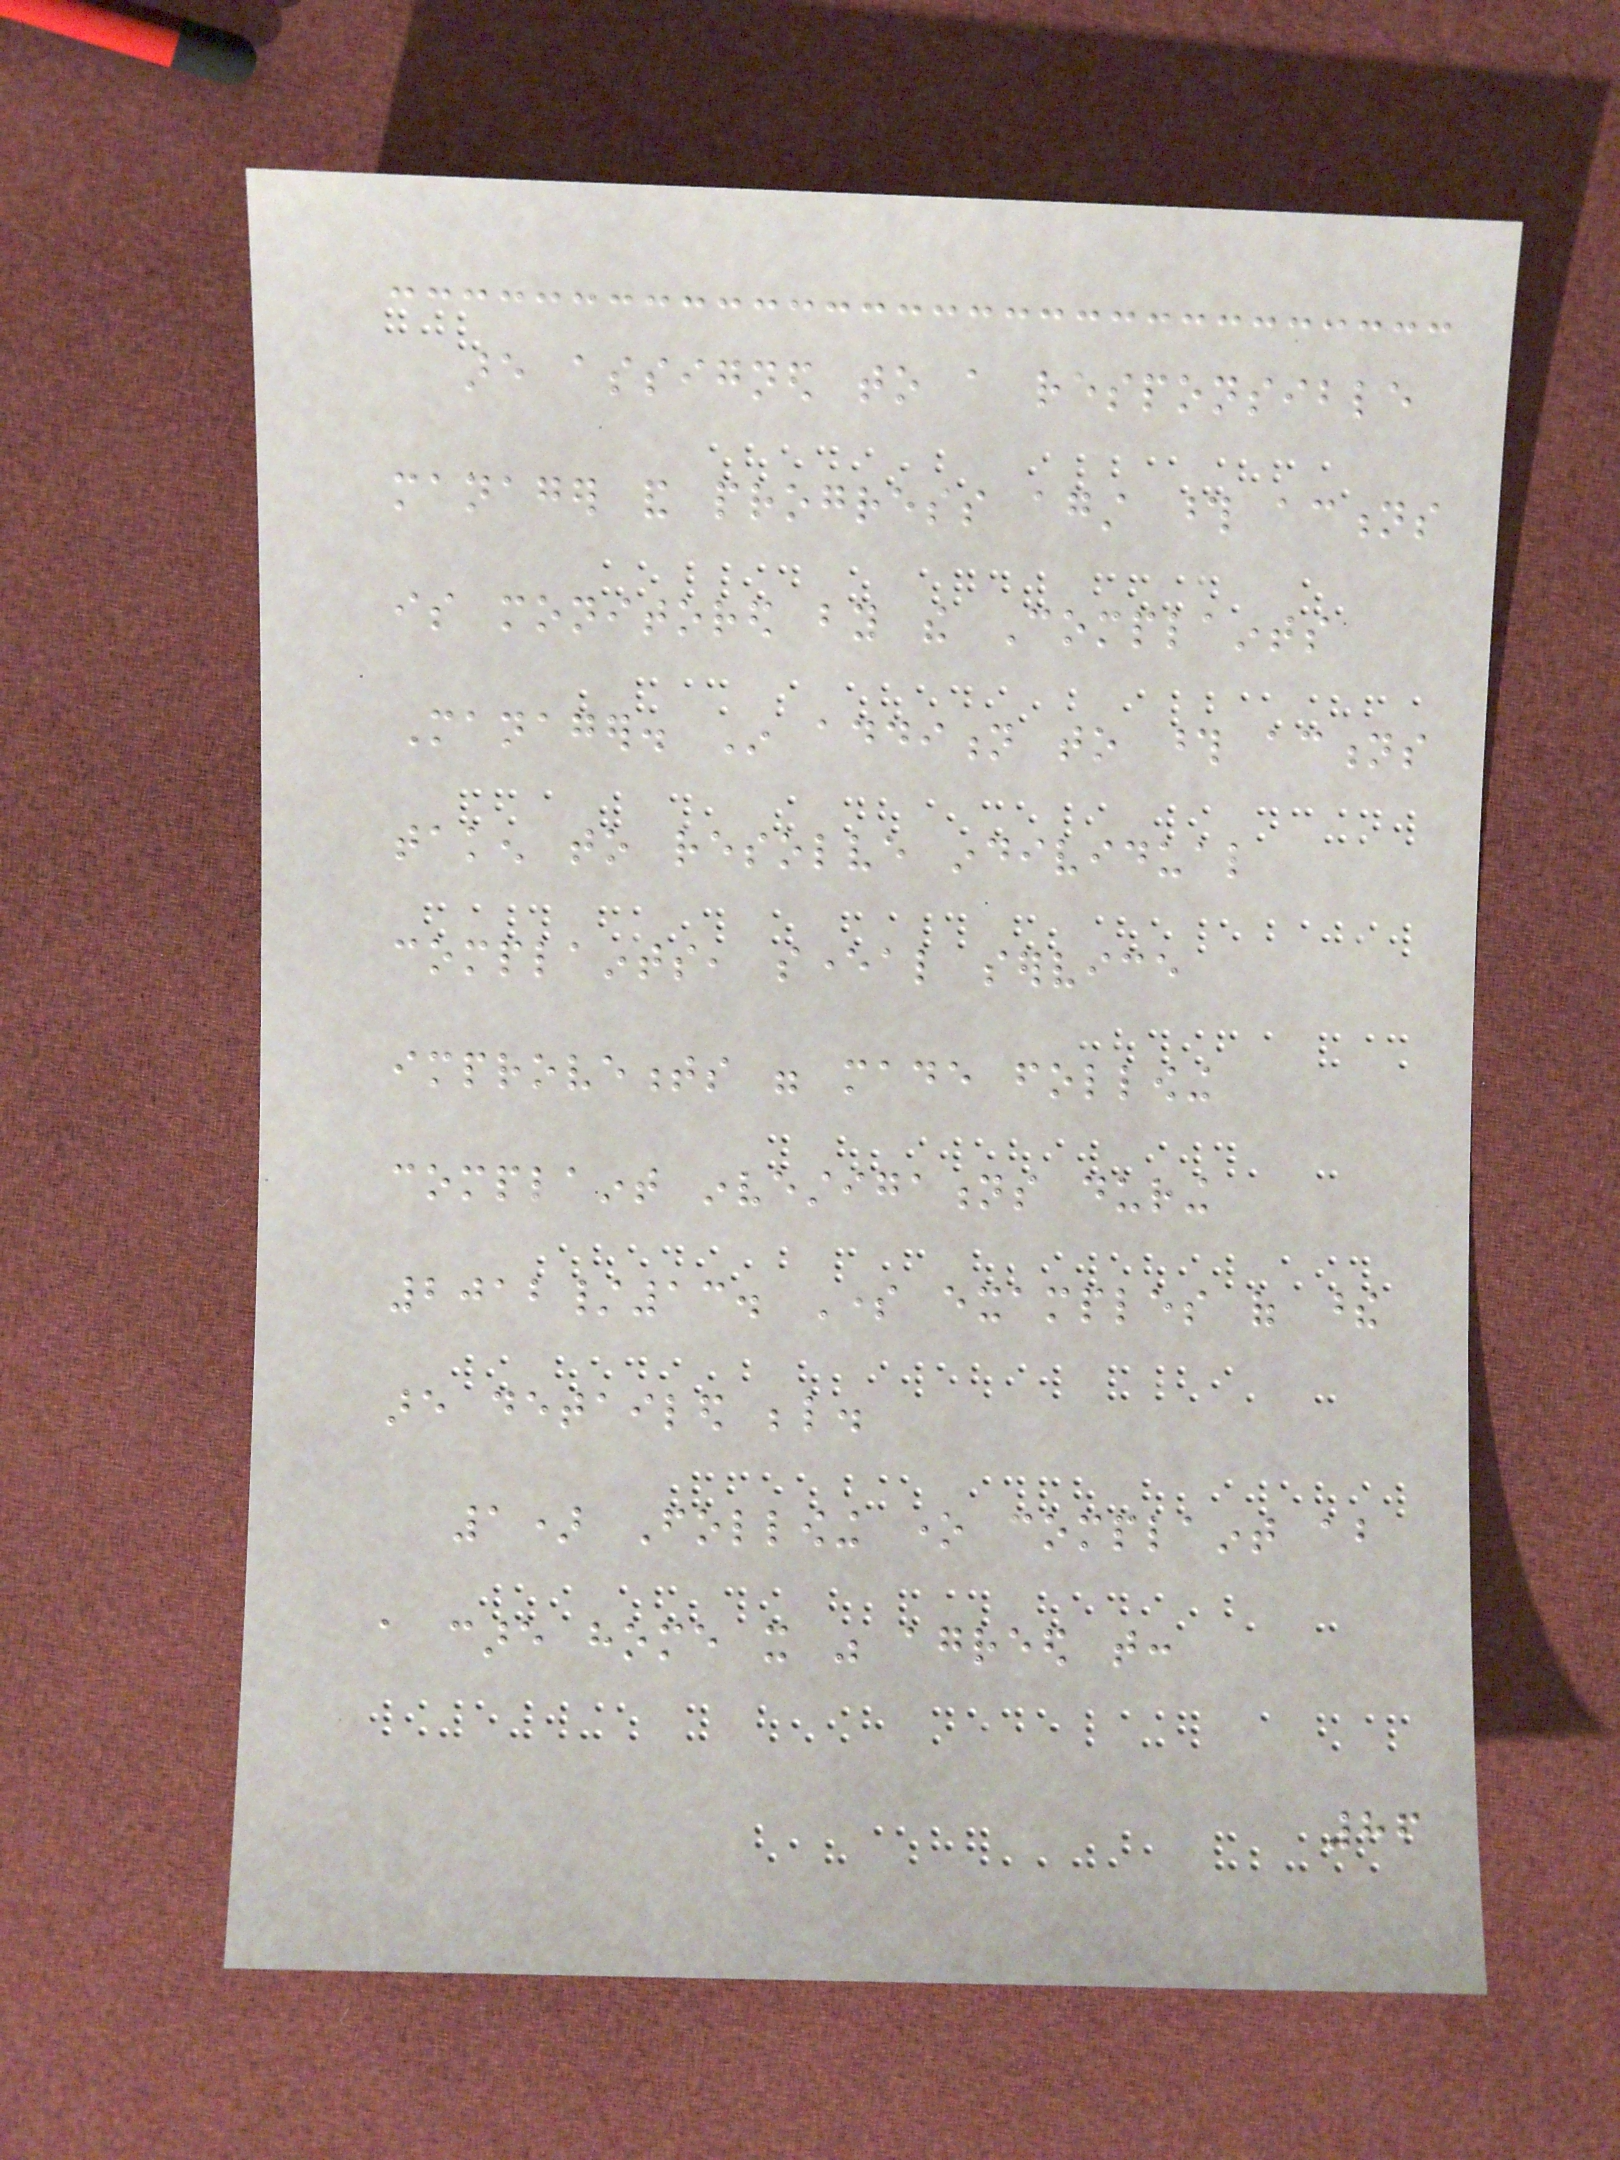are assigned to a responsible
manager and progress against those actions
is monitored by the Complaints
Manager. In addition to those actions
taken to resolve individual
complaints, several service
improvements were made following
complaint investigations during
2012/13. Some examples of these
are detailed below.
1) Following one complaint about
a care home it was agreed that:
86
